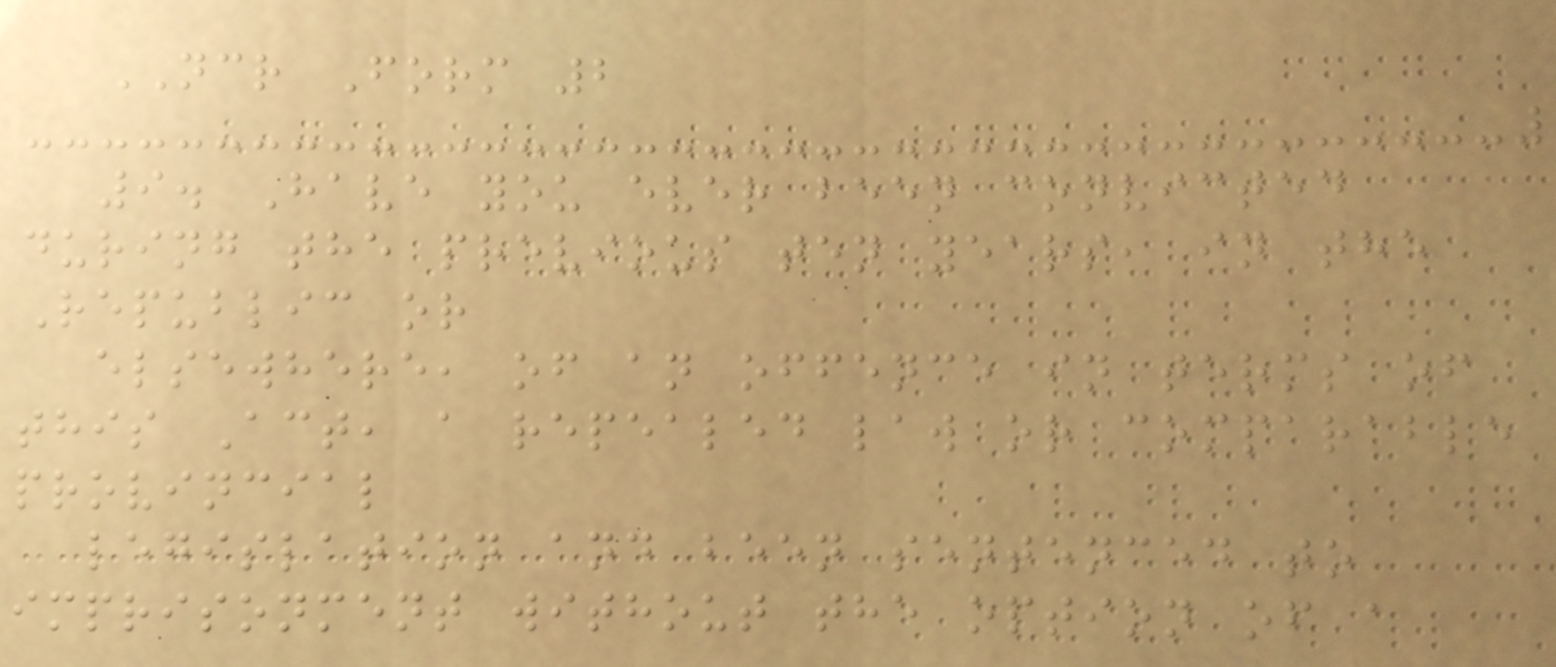NCR Form 2
9. Have you ever been convicted
during the previous ten years, in the
Republic or
elsewhere, of an offence in terms of
this Act, a repealed law or comparable
provincial
legislation and been sentenced to
imprisonment without the option of a
